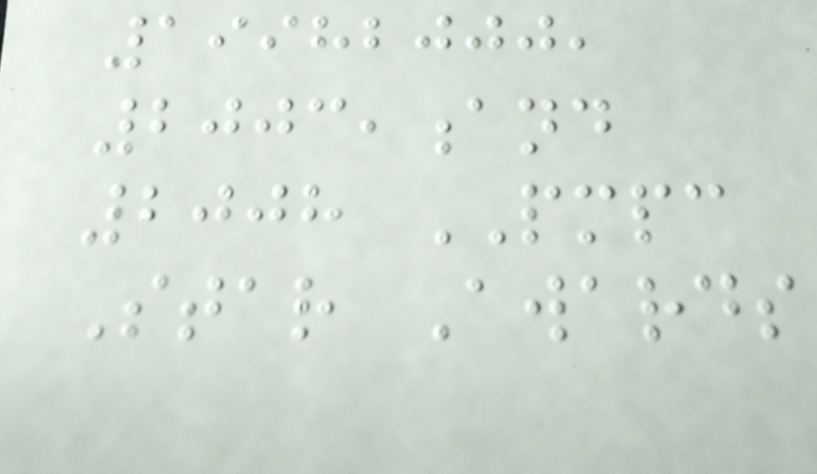19982000,
2003,and
2008 PMPC
Star Awards
